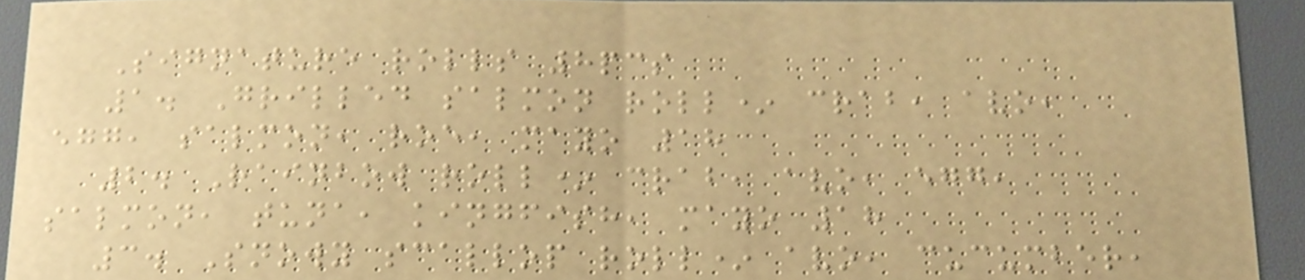Signature rolls 8pcs
1. Grilled salmon roll* crab, avo,
egg, salmon, roe, mayo 18
2. Rainbow roll* crab, avo, egg,
salmon, tuna, kingfish, mayo 18
3. Snowy scallop roll* avo, cucumber,
